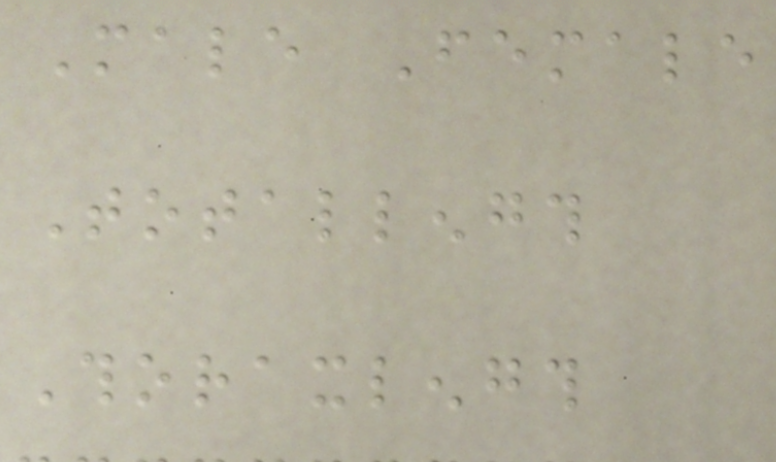Male Female
Totallength
Thoraxlength
